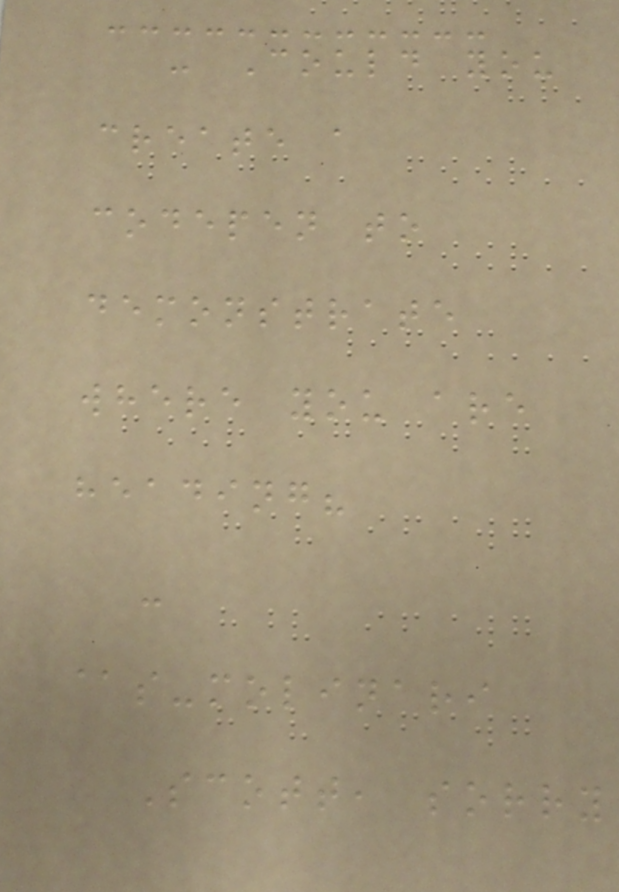- Could you
create a
codepen to
demonstrate
where you are
heading?
-
@s-molinari
Scott, sorry
